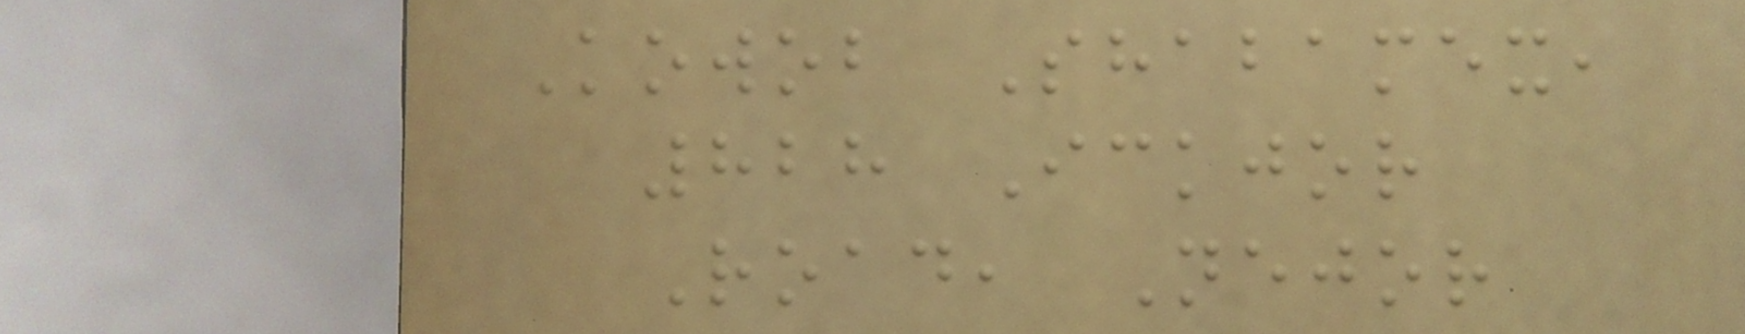Kowob Shabamex,
828 Ickjor
Road, Nejor
